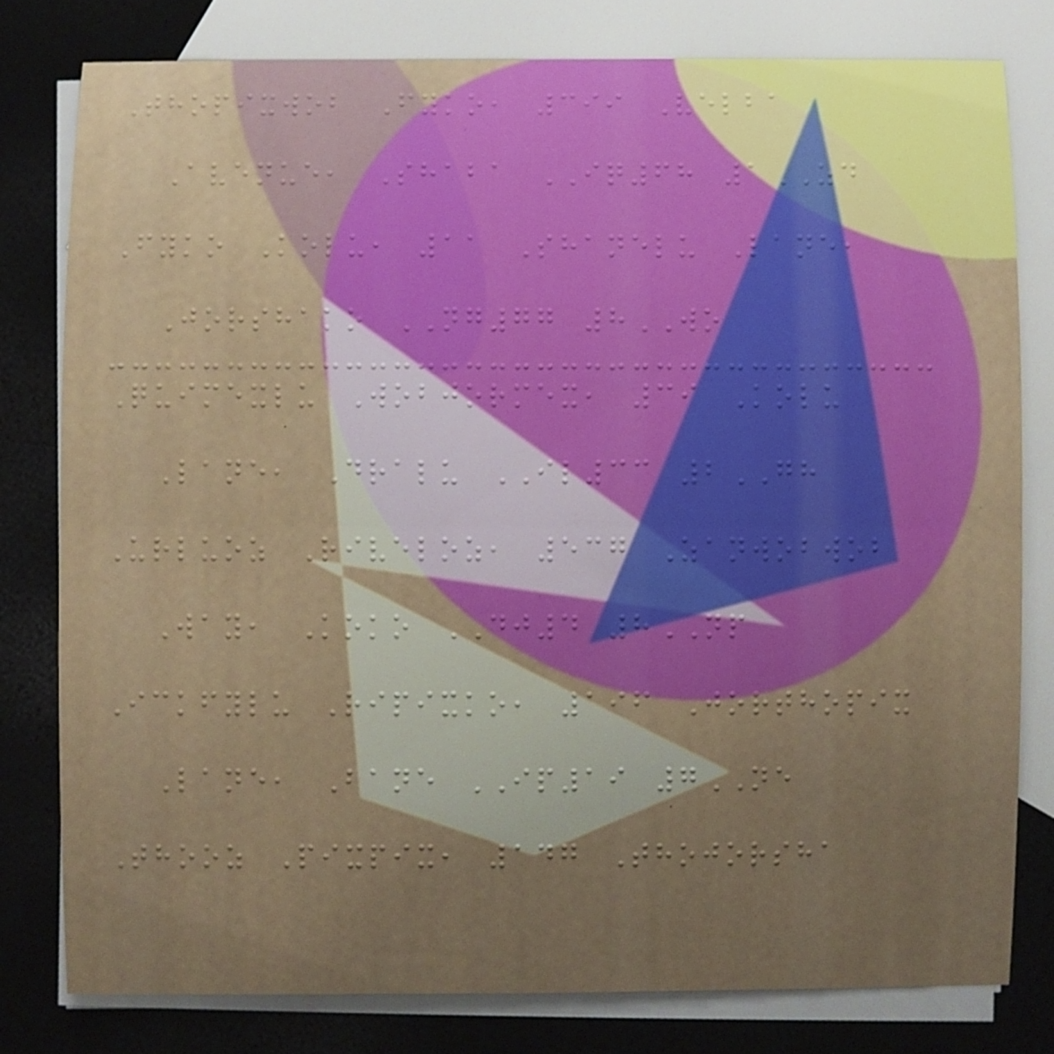Thopixwob Fyko, 399 Velba
Avenue, Shaba IQ68 1ZD
Fyko Kolu, 11 Shanelu Lane,
Jorshako NG77 8WO
Quimexlu Wobjormex, 39 Kolu
Lane, Dralu IL33 2GH
Urluoz Riveloz, 537 Zanwobwob
Way, Koko DJ4 8NP
Ickfylu Ripixko, 196 Jorthopix
Lane, Bane IP19 7NE
Thooz Pixpix, 147 Thojorsha
